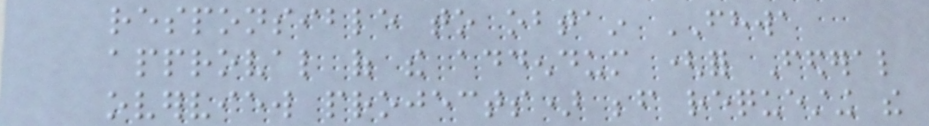responsible to obtain FHWA
approval of the addendum (for Federal
overview projects) before requesting the
